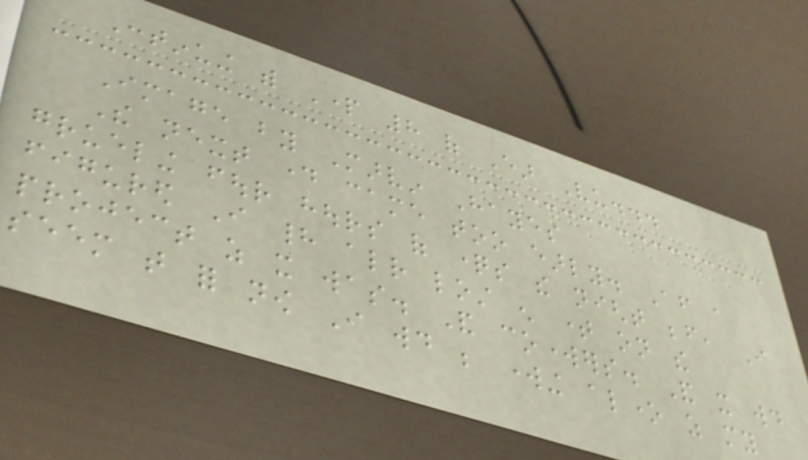Continuing with Part 8 of Ear Vu...
Image by Marvin Hayes
The next day came too early. After a
grueling four hours of questions the night before, I
figured I had already lost enough time on the
project as it was. And coworkers. And it would
seem that for now I would be working alone as my
